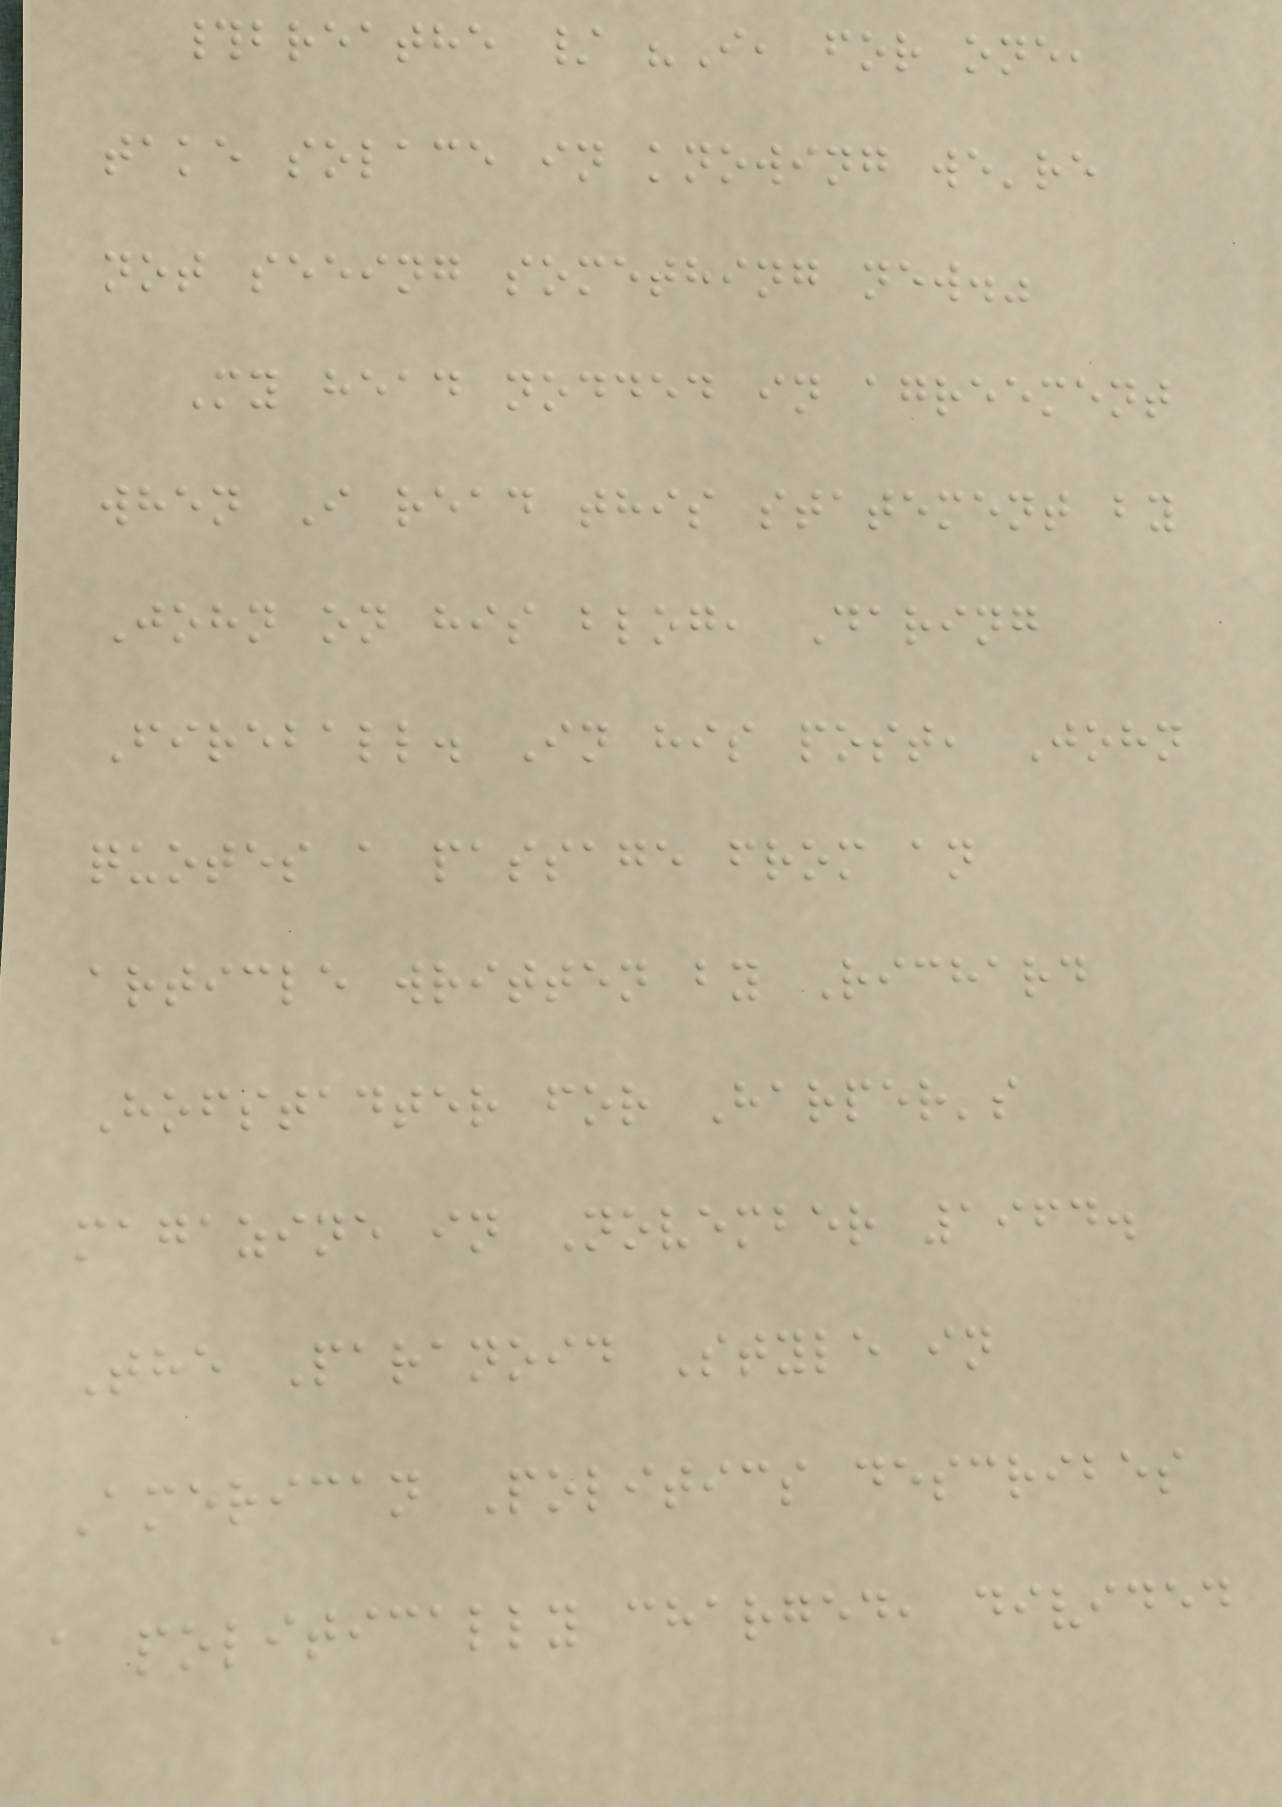#breathe / "I, for one,
take solace in knowing we're
not seeing something new."
My head nodded in agreement
when I read this statement by
John on his blog, Daring
Fireball. In his post, John
quotes a passage from an
article written by Richard
Hofstadter for Harper's
magazine in November 1964.
The Paranoid Style in
American Politics describes
a politically charged, divided
